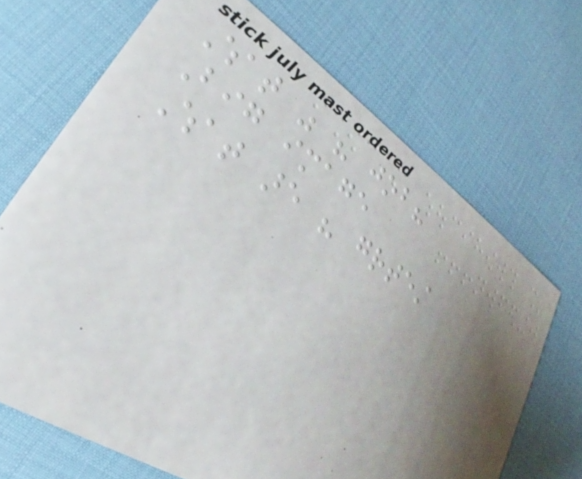What was his job?
Big image
What are his greatest
